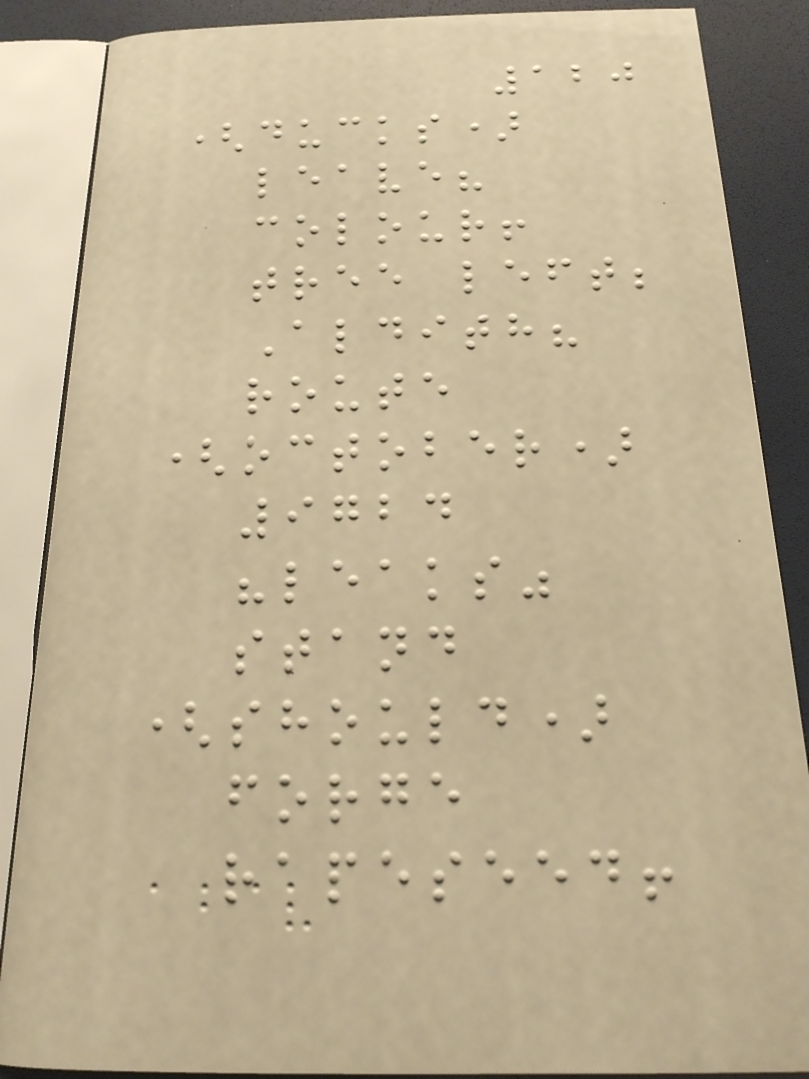120
(ducks)
leave?
colour!
tree left;
Aldith?
route
(october)
9724
"leaks"
stand
(should)
forge
rapeseed!
